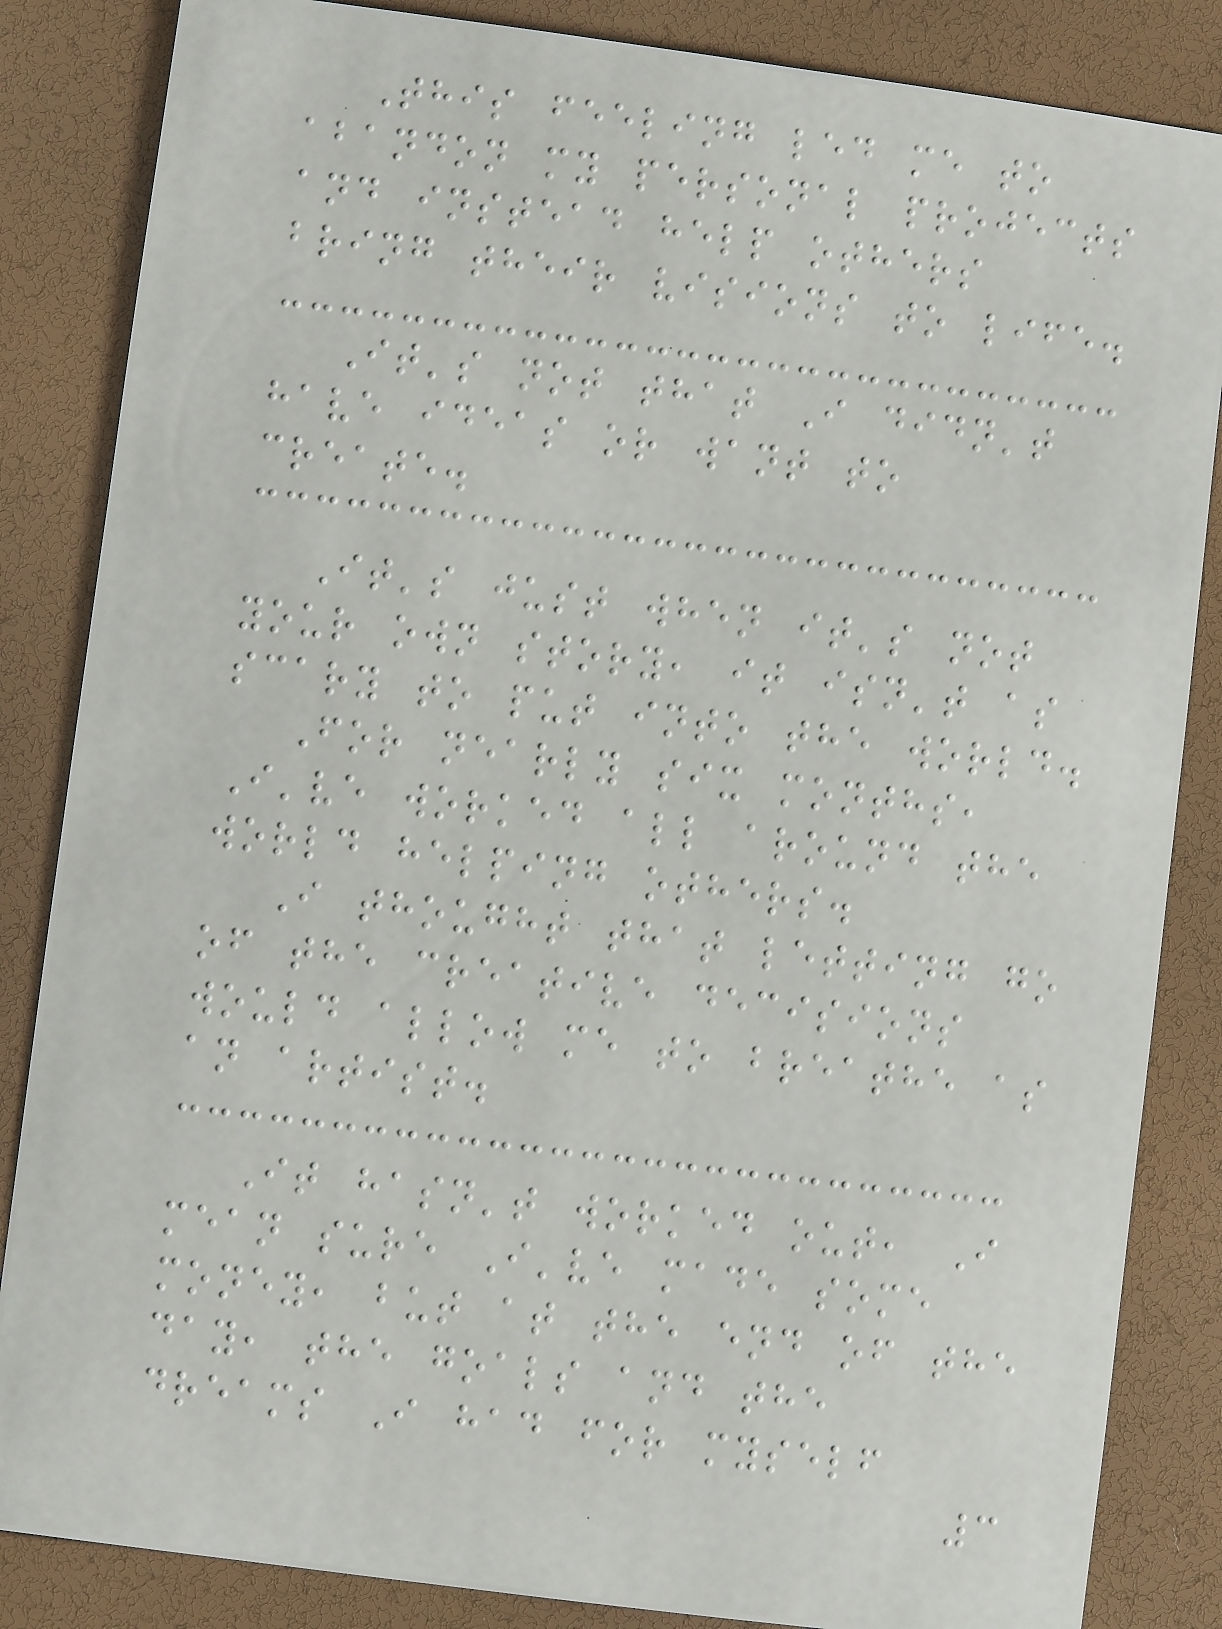This feeling led me to
abandon my personal projects
and instead help others
bring their visions to life.
It's not that I didn't
have ideas or want to
create.
It's just when it's not
your own story, it isn't as
scary to put into the world.
For nearly six months,
I've worked all around the
world helping others.
I thought that letting go
of the creative decisions
would allow me to breathe as
an artist.
It hasn't worked out, I
mean sure I've made some
money, but at the end of the
day, the goals and the
dreams I had for myself
3
